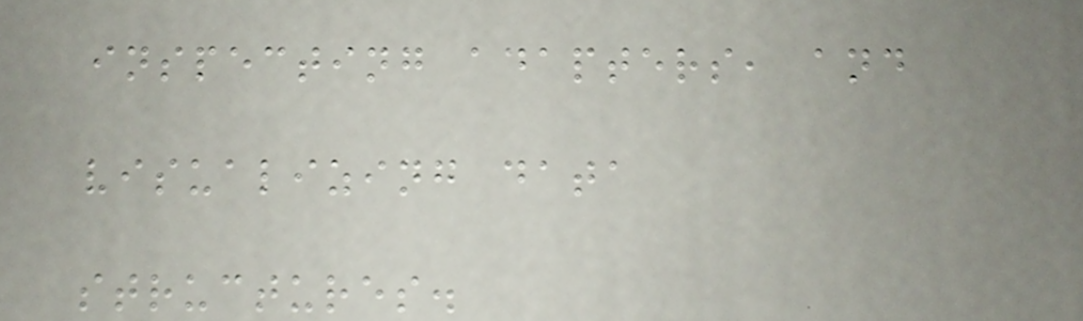inspecting adapters, and
visualizing data
structures.
